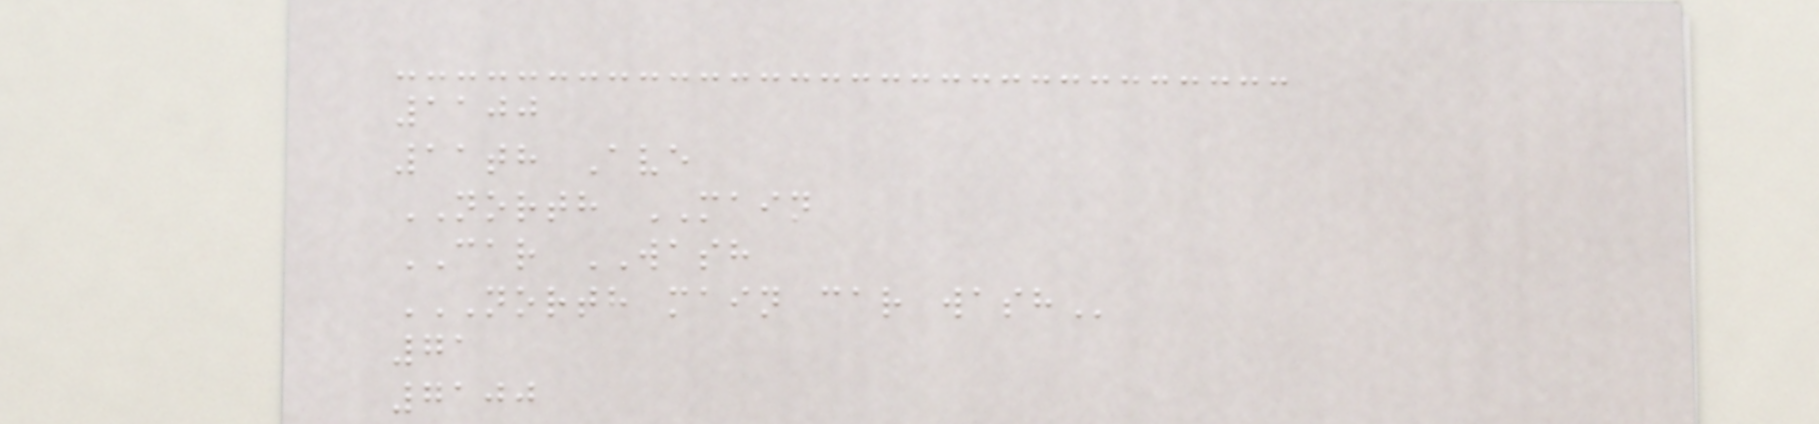1100
11th Ave
NORTH MAIN
CAR WASH
NORTH MAIN CAR WASH
71
7100
